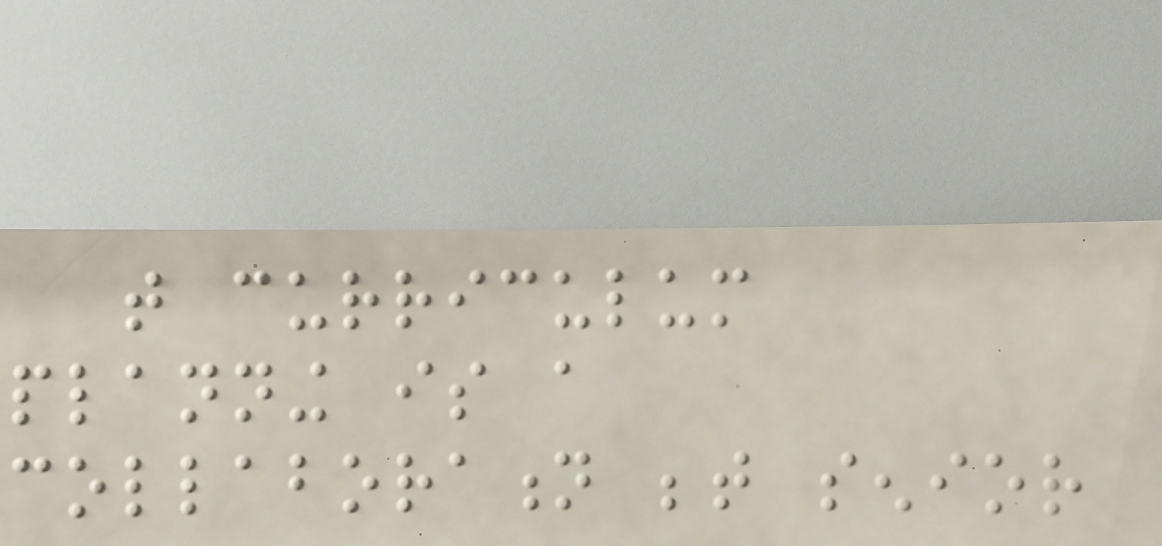that curriculum
planning is a
collaboration between senior
